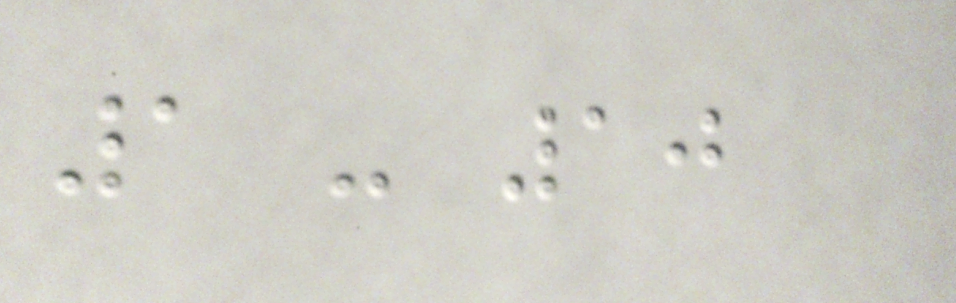1 - 10
